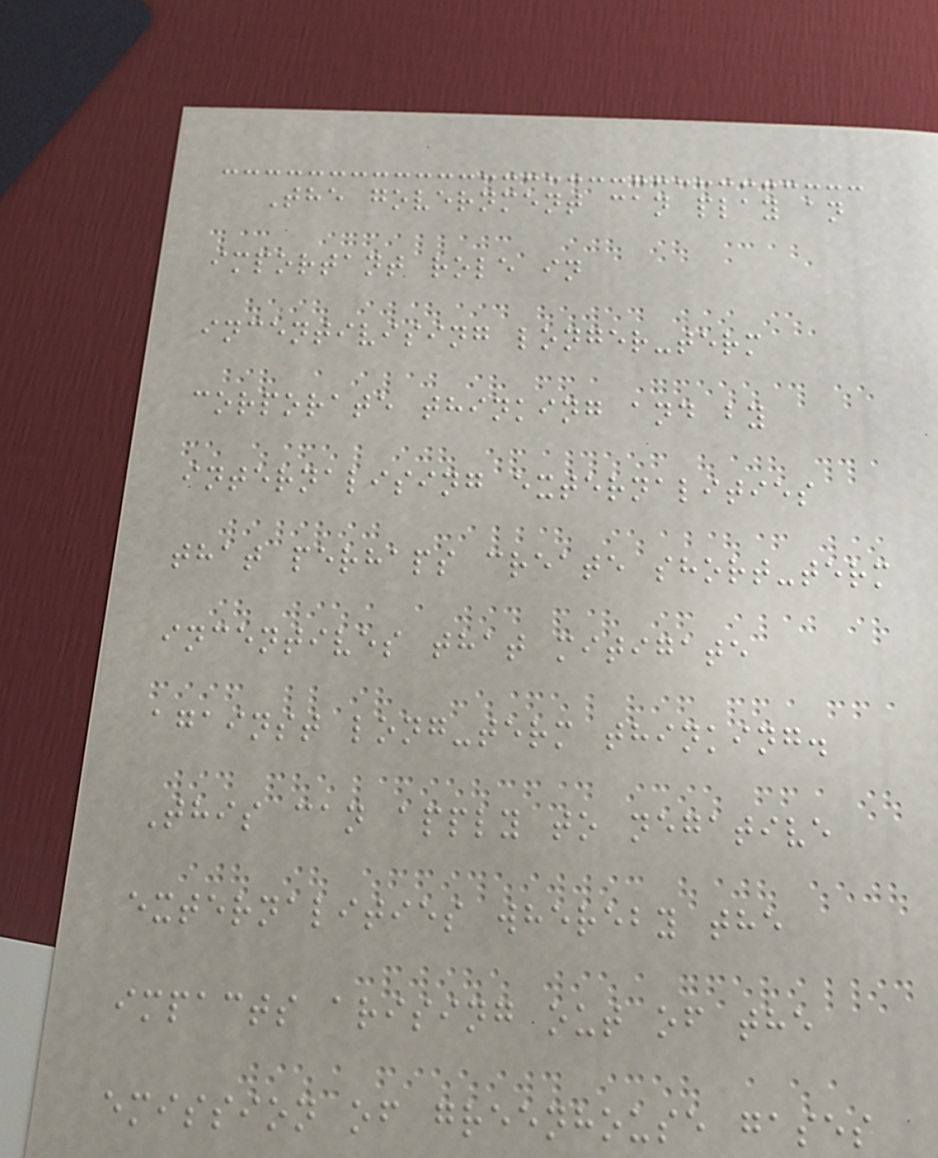The government can play an
important role in
incentivising longer-term
corporate thinking and by
internalising externalities
that perhaps create short-term
incentives that mitigate
against long-term thinking.
This can apply to negative
externalities whereby the
impacts arising out of the
emission of greenhouse gases
